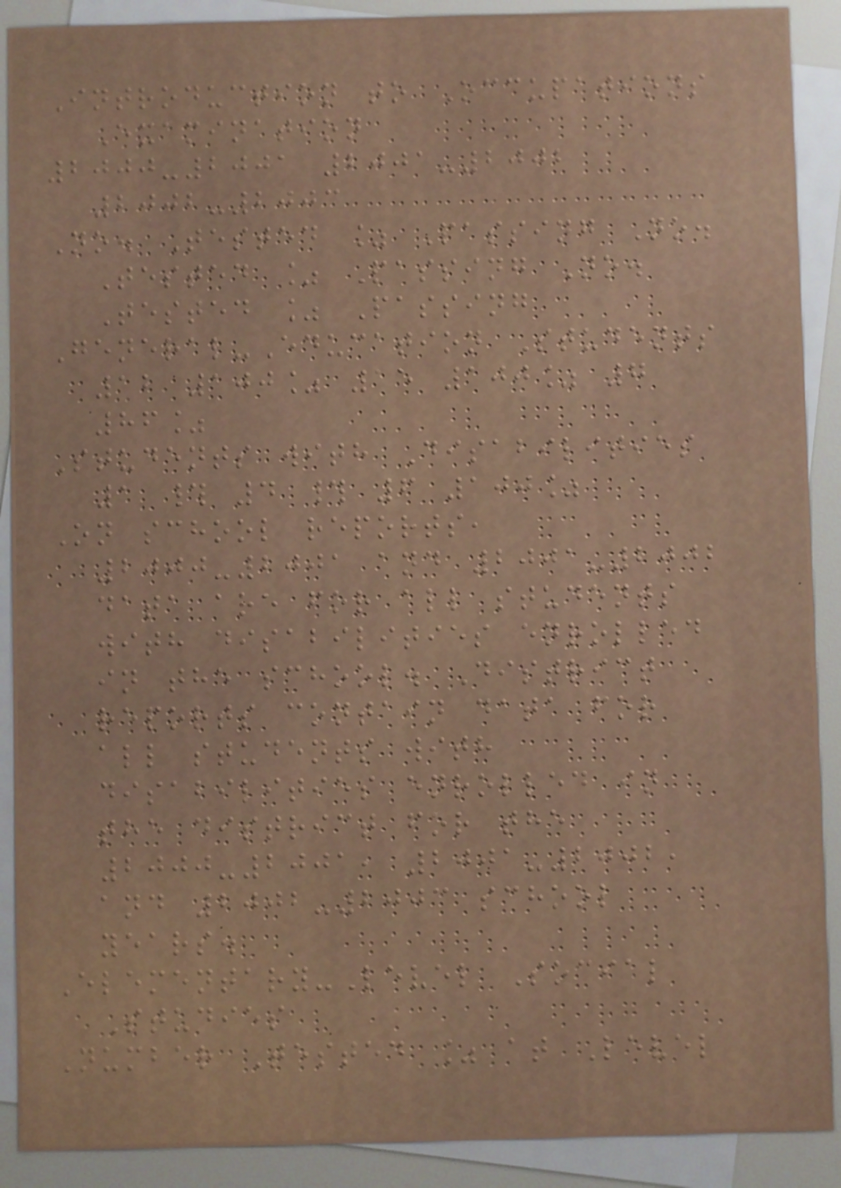Introduction to Occupations
Examination
2000-2001 2001-2002
2002-2003
No. Tested % Passing No.
Tested % Passing No.
Tested % Passing
General-Education Students
12 100% 15 100% 7
86%
Students with Disabilities
1 # 4 # 6 100%
On school reports,
2000-2001 and 2001-2002
data are for all students
with disabilities enrolled
in the school. District
reports contain data for
all students with
disabilities enrolled in
the district for the
2000-2001, 2001-2002,
and 2002-2003 school
years.
Elementary-Level Social
Studies
Number Tested % at Level
